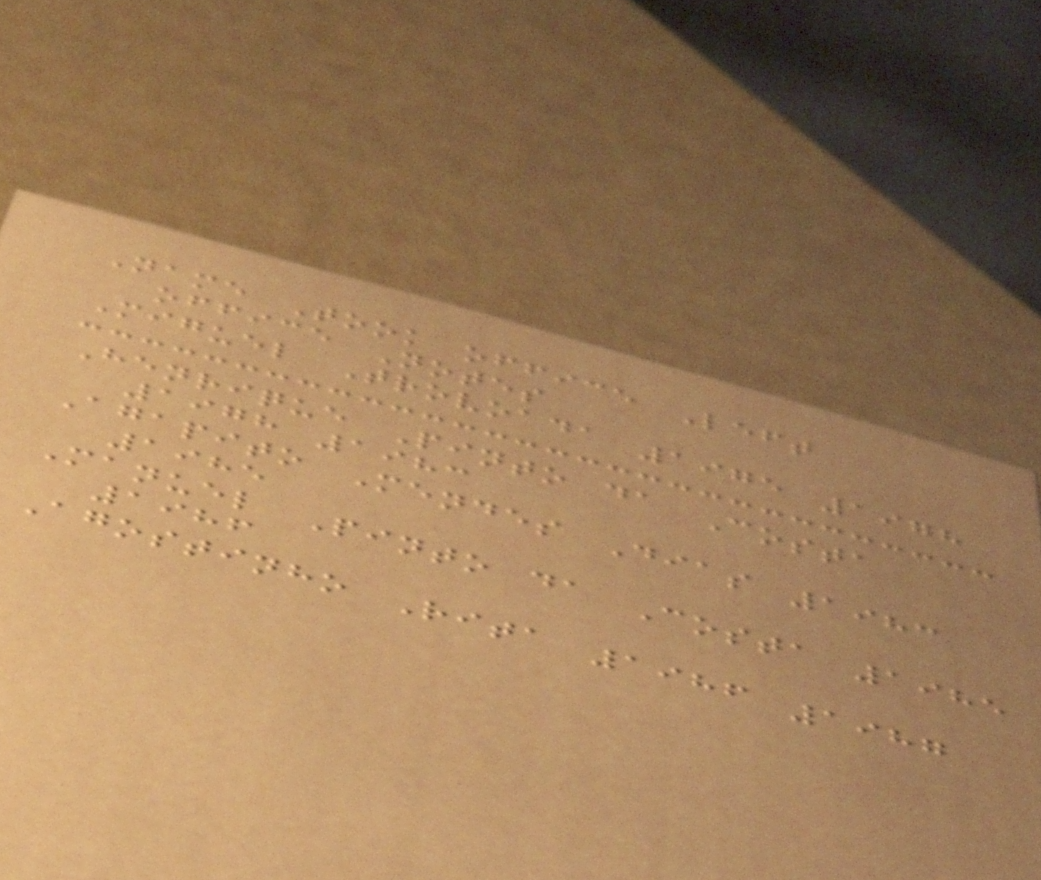Name Took office Left
office Notes
Miguel Trovoada 1975 1978
Henrique Pinto da Costa
1978 1983
Agapito Mendes Dias 1983
1985
Manuel Pinto da Costa 1985
1986
Agostinho Rita 1986 1987
